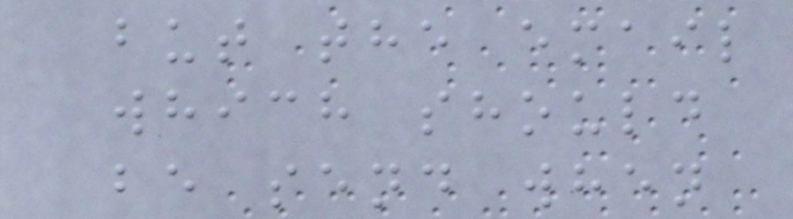but the email
which should
be send when
